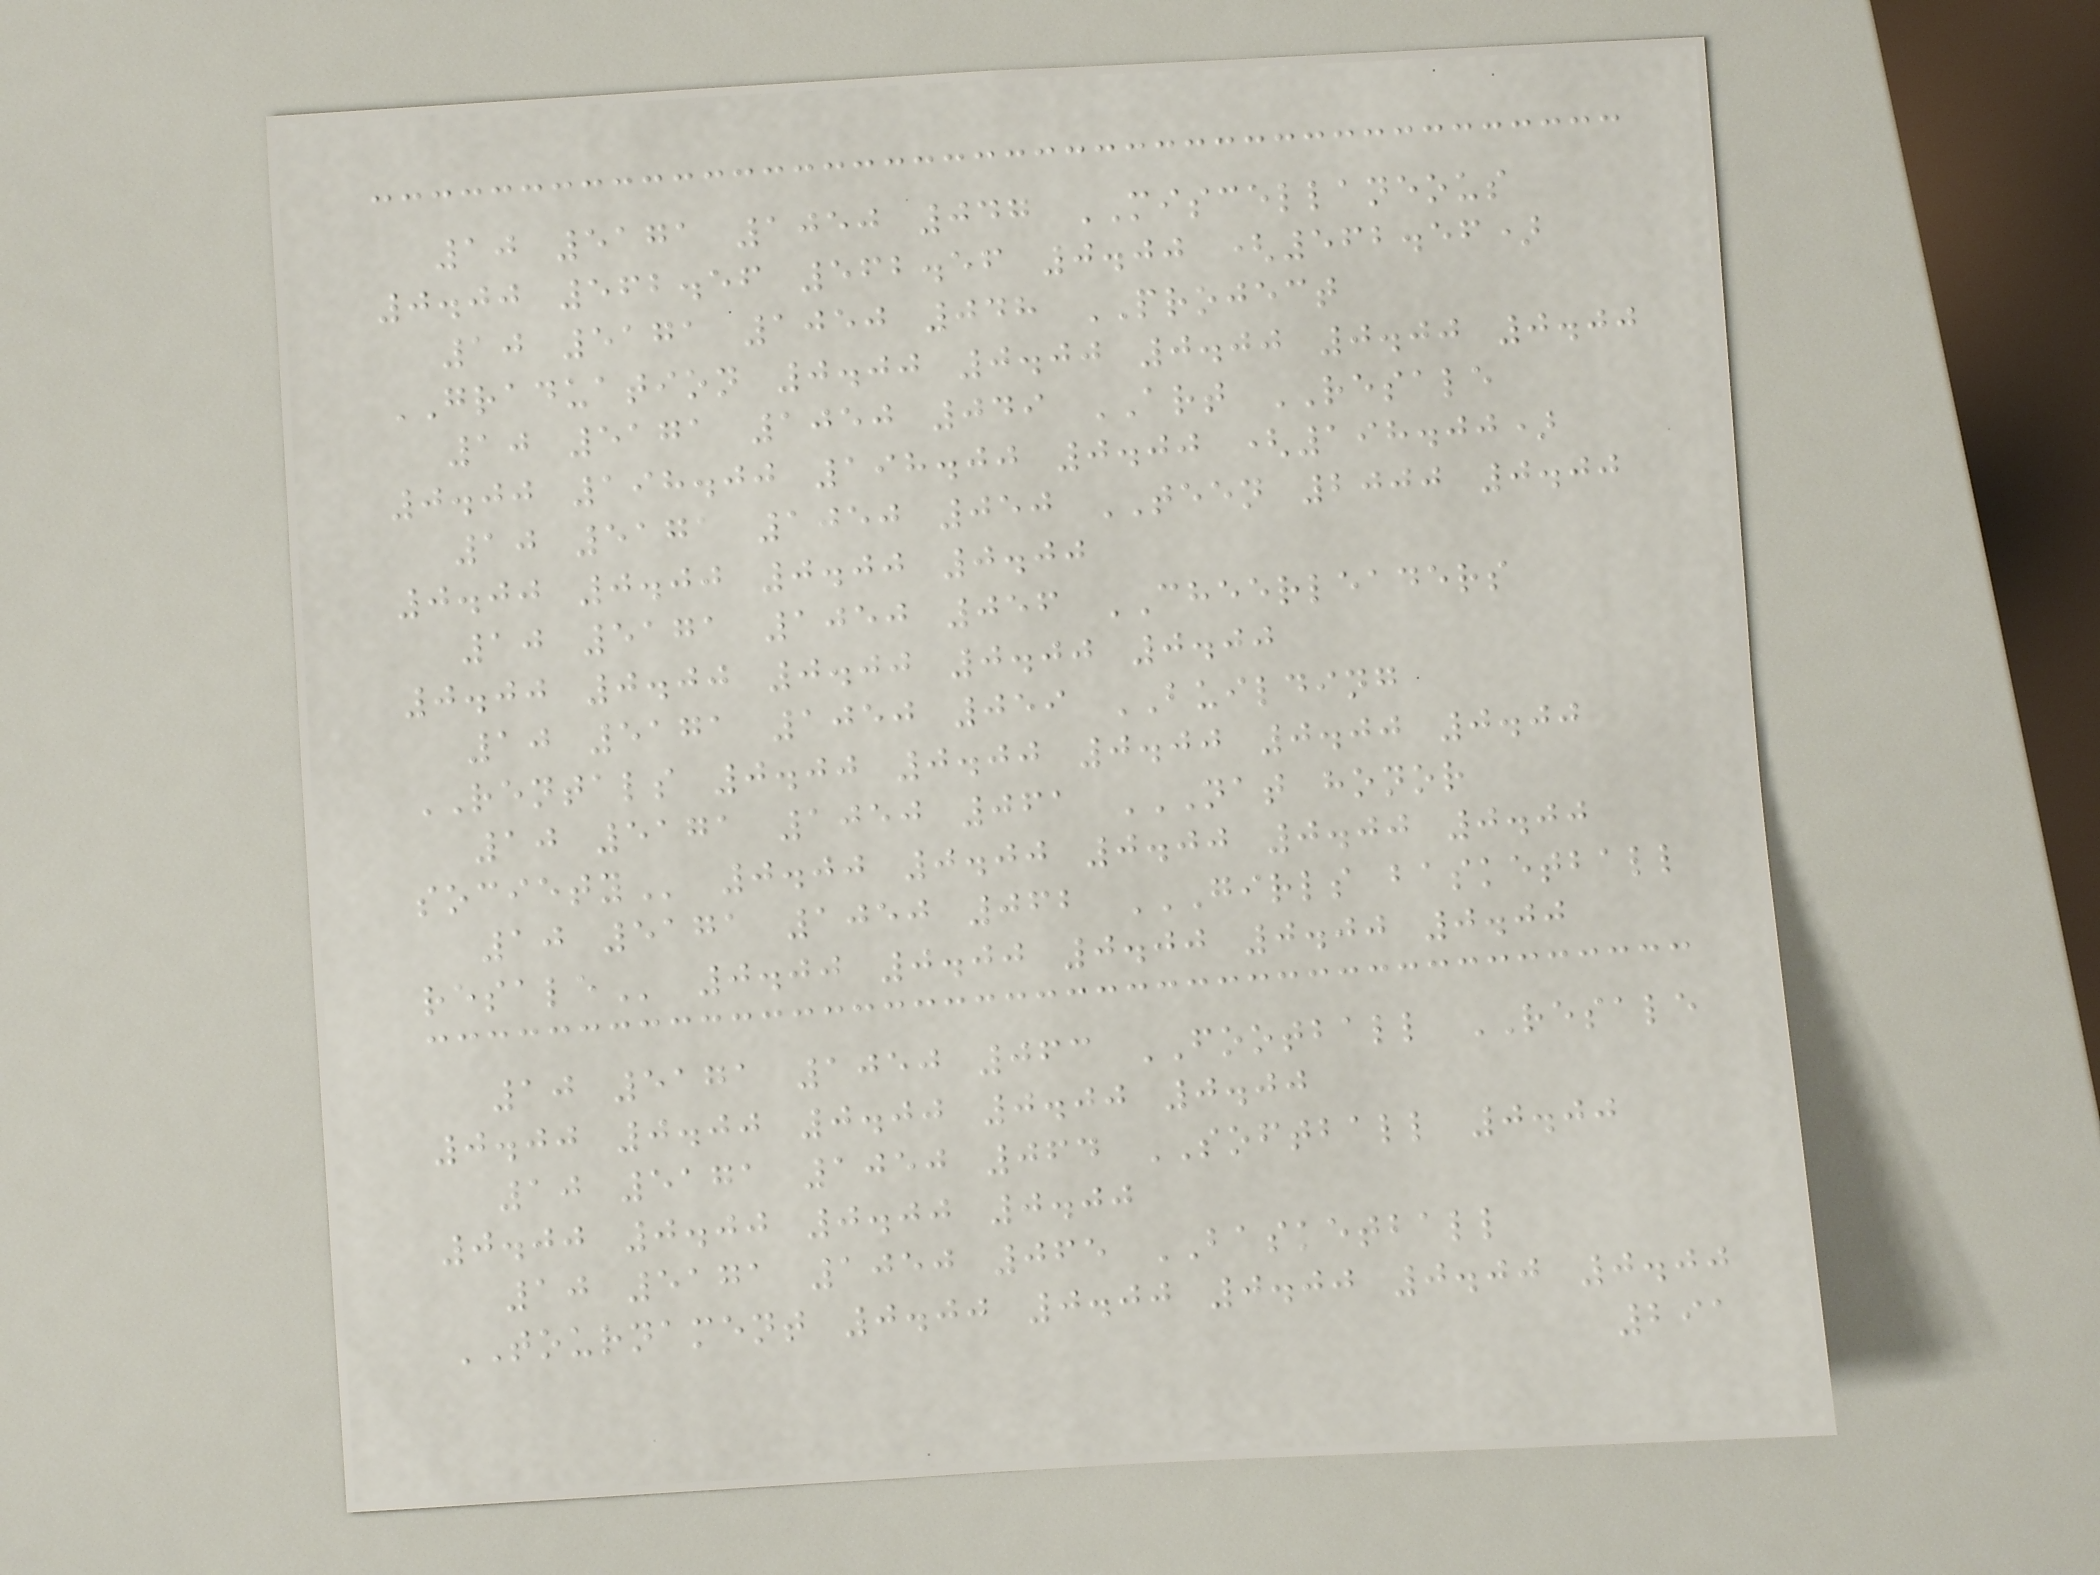10 5171 1050 047 MISCELLANEOUS
0.00 562.56 562.56 0.00 (562.56)
10 5171 1050 048 PROJECT
GRADUATION 0.00 0.00 0.00 0.00 0.00
10 5171 1050 049 ART RESALE
0.00 198.00 198.00 0.00 (198.00)
10 5171 1050 050 TEEN 2000 0.00
0.00 0.00 0.00 0.00
10 5171 1050 056 CHEERLEADERS
0.00 0.00 0.00 0.00 0.00
10 5171 1050 059 BUILDING
RENTALS 0.00 0.00 0.00 0.00 0.00
10 5171 1050 061 NAT HONOR
SOCIETY 0.00 0.00 0.00 0.00 0.00
10 5171 1050 062 GIRLS BASKETBALL
RESALE 0.00 0.00 0.00 0.00 0.00
10 5171 1050 063 FOOTBALL RESALE
0.00 0.00 0.00 0.00 0.00
10 5171 1050 064 SOFTBALL 0.00
0.00 0.00 0.00 0.00
10 5171 1050 065 BASKETBALL
TOURNAMENT 0.00 0.00 0.00 0.00 0.00
291
